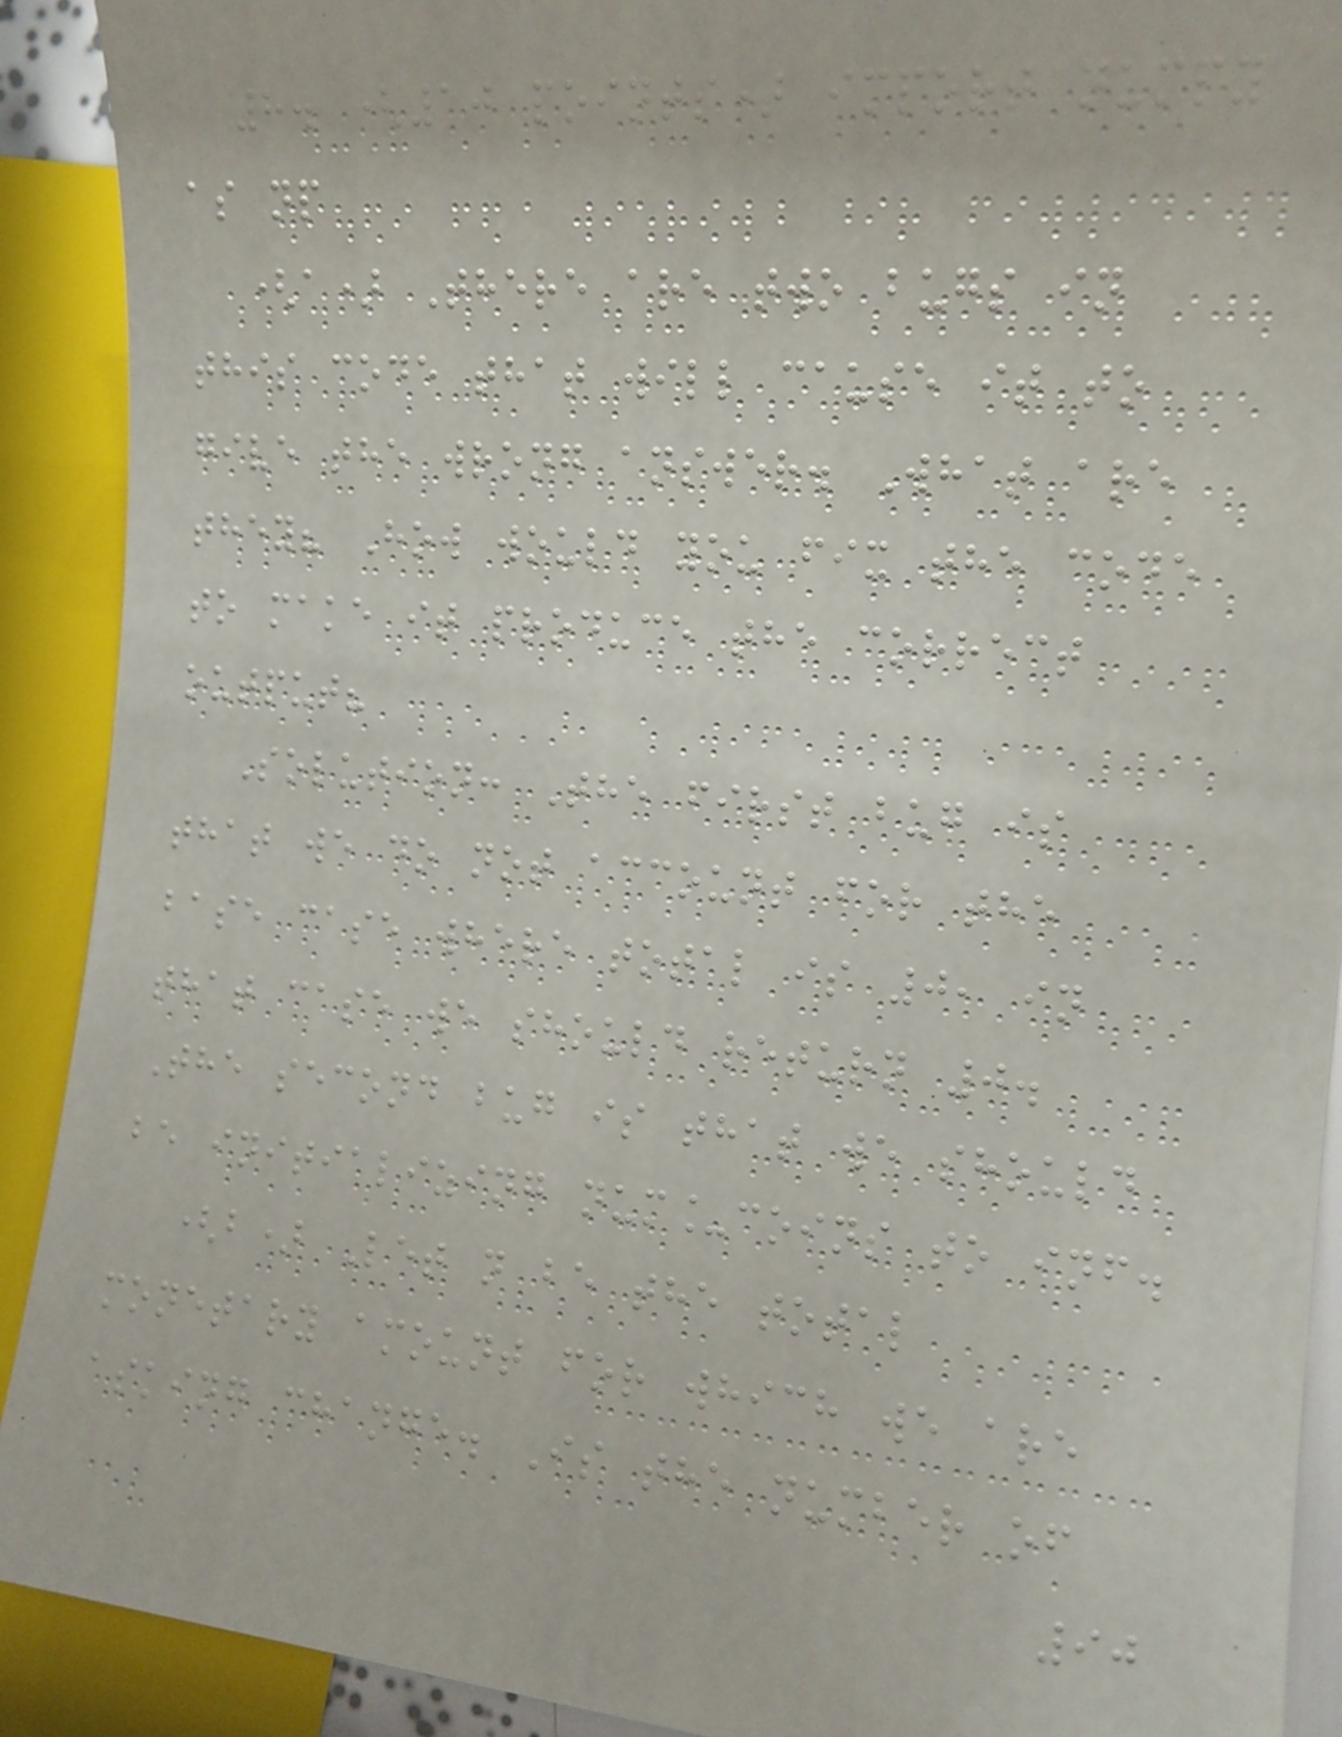8. (10 points) import numpy
as np
(a) There are two bugs in
this code that will cause it to
give the wrong answer. What are
they? How would you fix the code
to make it produce the correct
output?
Solution: The first bug is
that we do not account for the
base case where total is 0, in
that case we should return 0.
The second bug is that we should
be initializing num_coins to inf.
(b) Let n be the total
monetary amount for which we are
asking change. Is the number of
90
